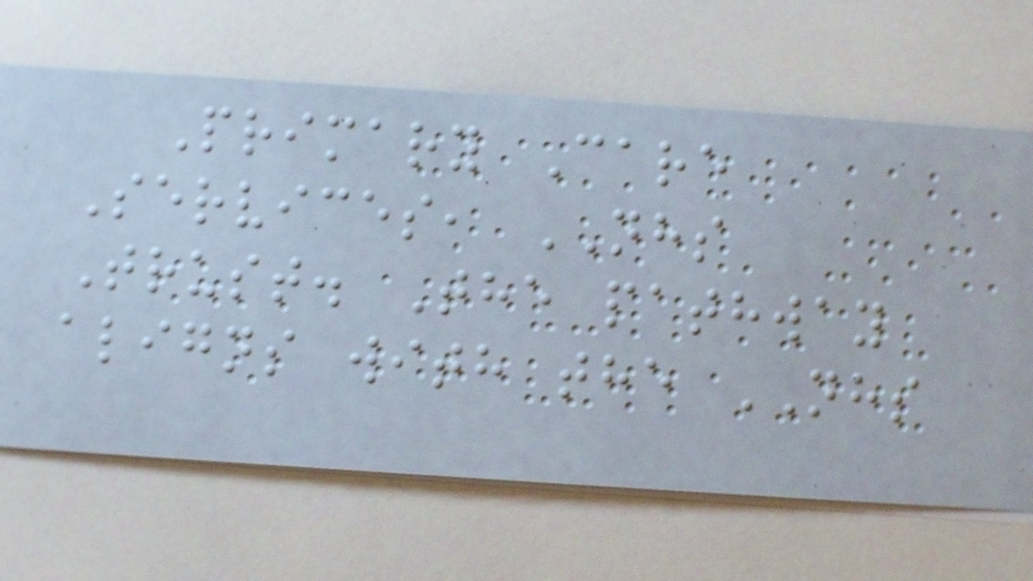Primary Care
Services, NHS
Trust. The pathway
aligns with the NHS
